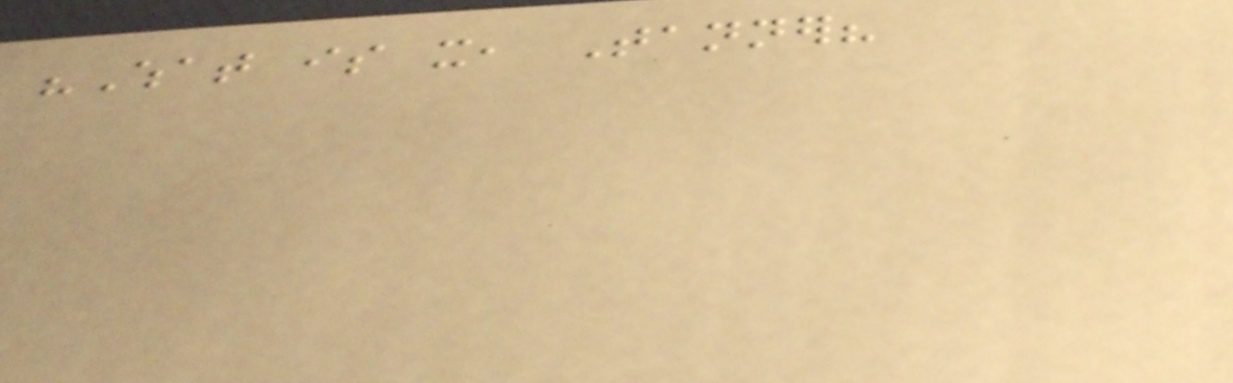"What is it, Tanner?
